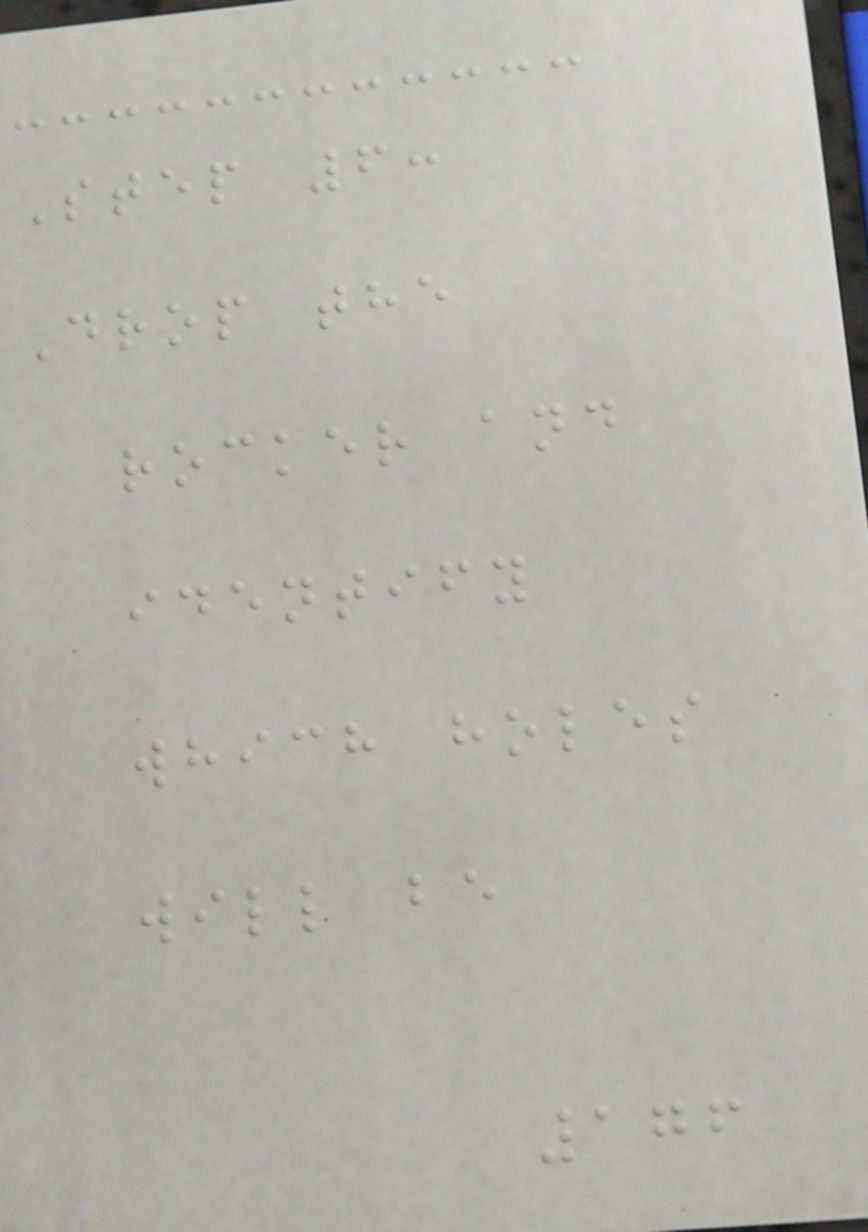Step 6:
Drop the
rocker and
identify
which holes
will be
176
